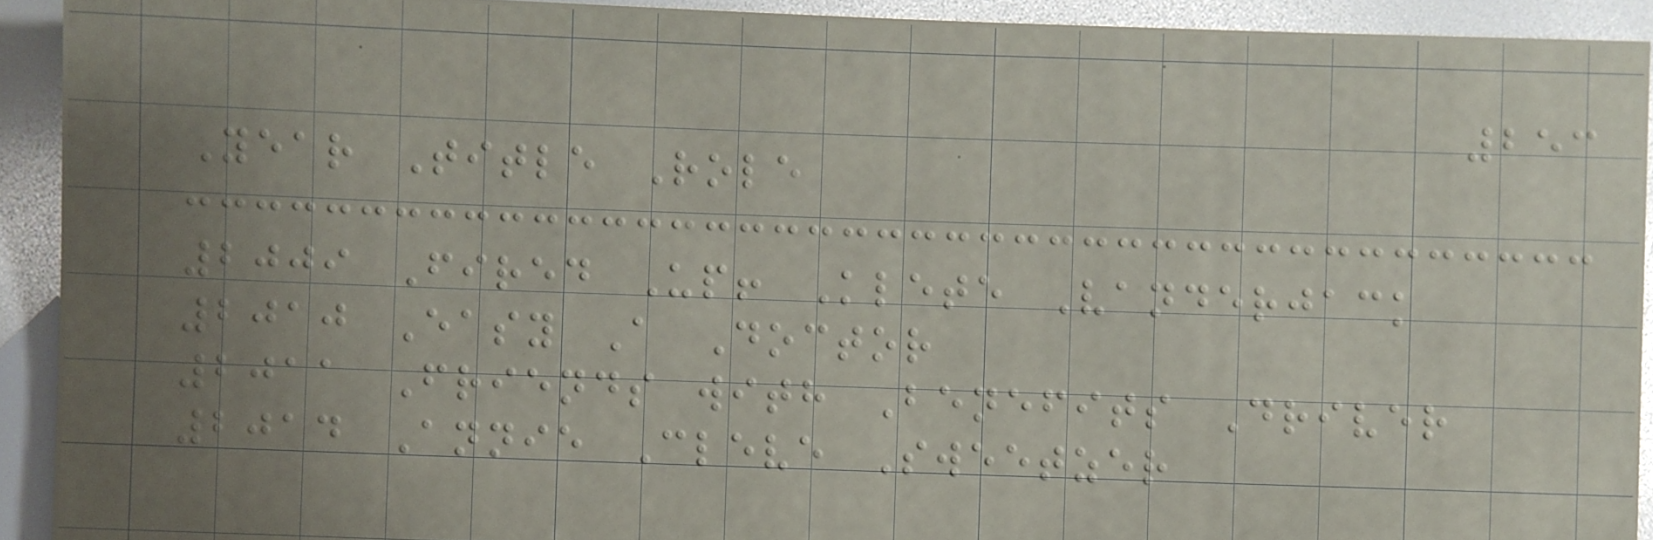253
Year Title Role
2009 Fired Up! Klete Vanderjack
2010 Easy A Doctor
2011 Friends with Benefits Driver
2014 Annie Cleve Sweetzer
